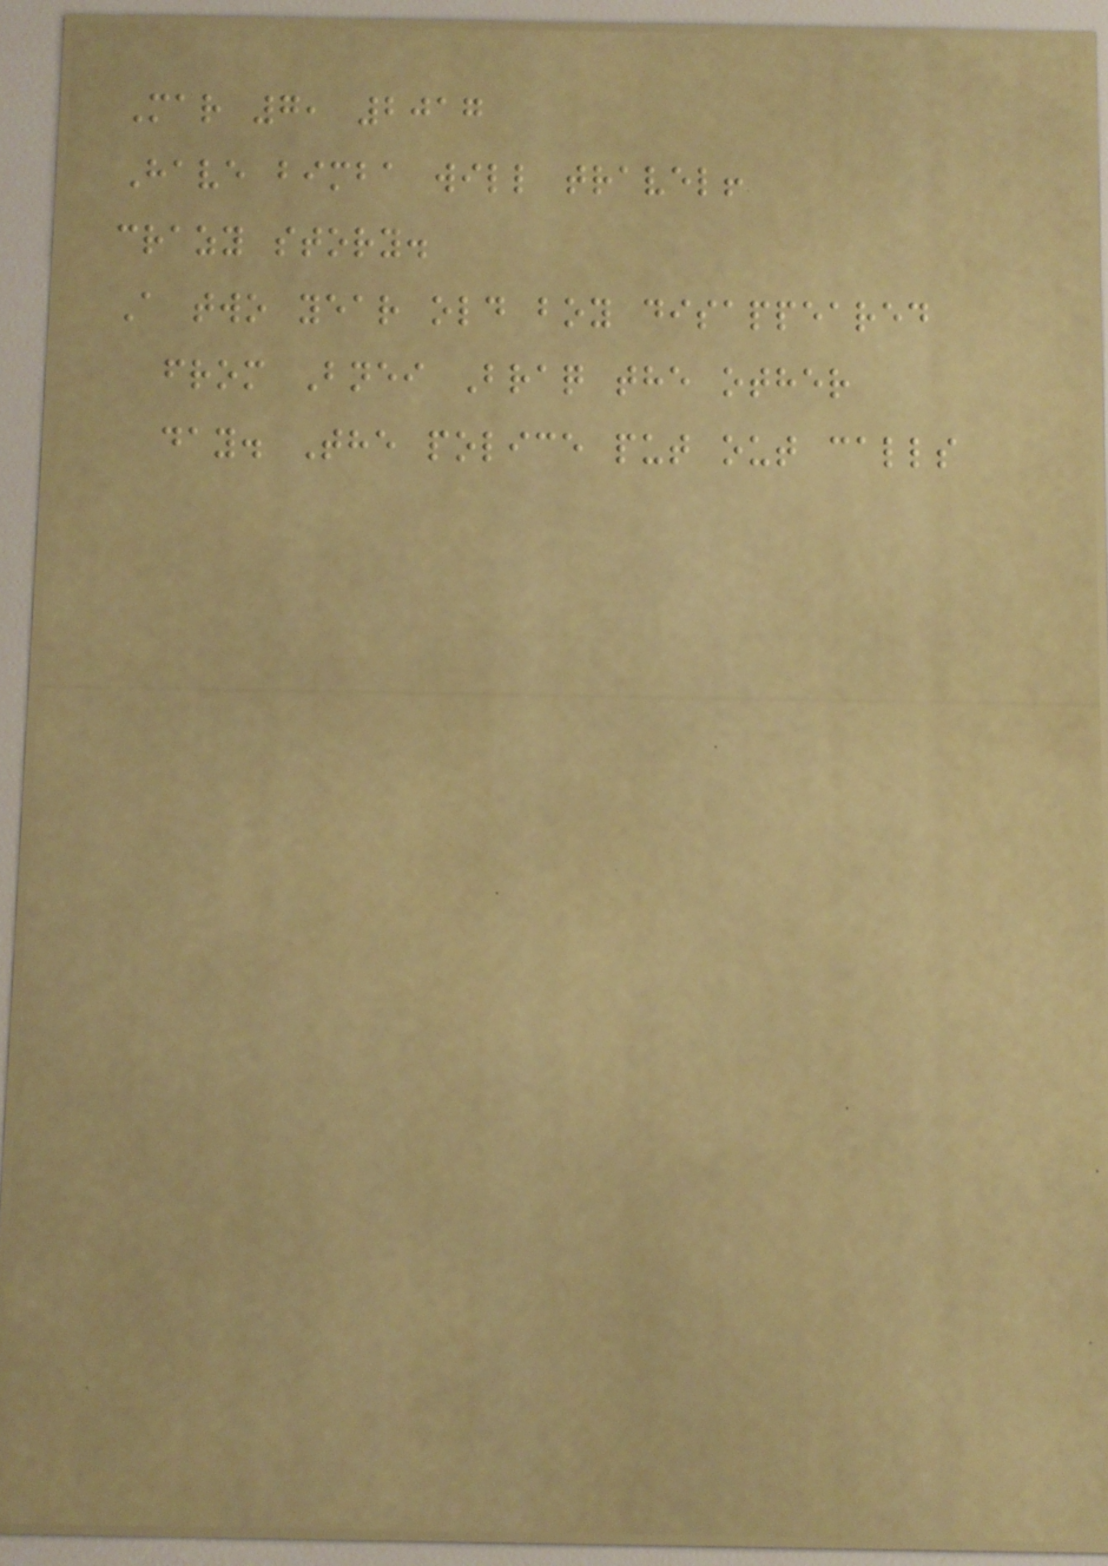Mar 7, 2017
Have bimba will travel!
crazy story.
A two year old boy disappeared
from Bnei Braq the other
day. The police put out calls
